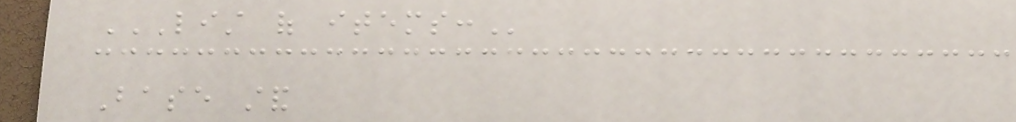LIST OF ITEMS:
Base stand
